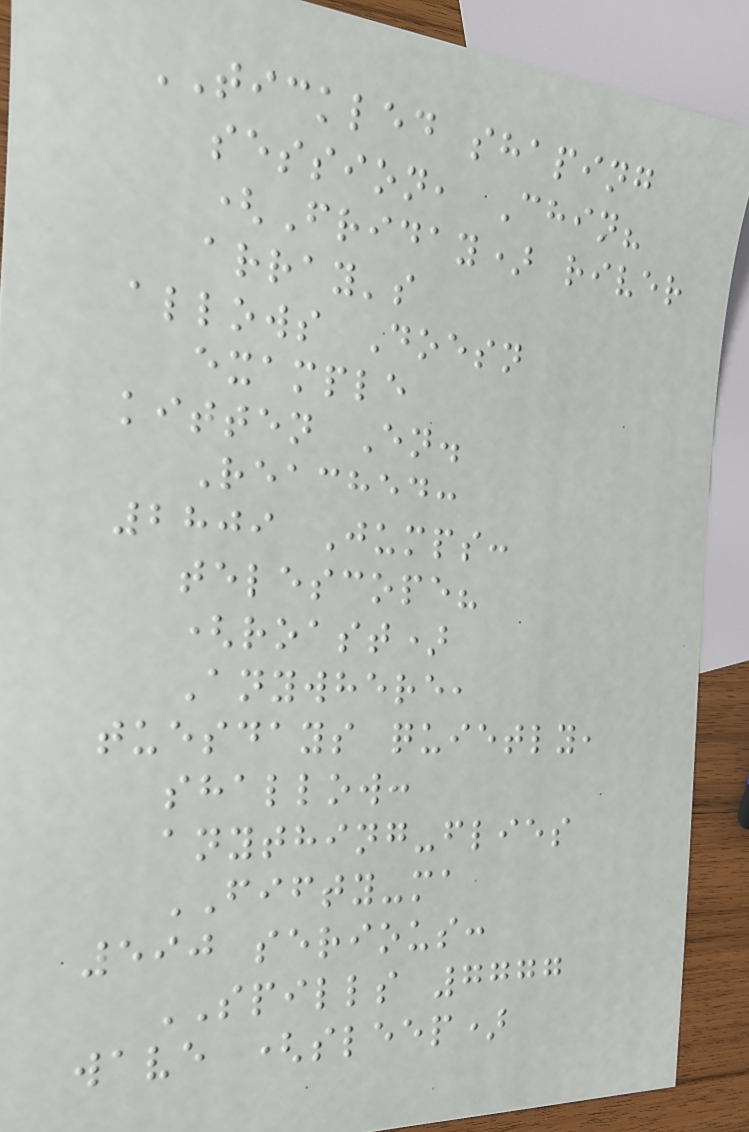TICKLED shaping
session, Chin?
(Friday) river
array's
allows Doesn
example
kitten En.
Reached:
2809 Jumps:
telescope?
(roast)
Anywhere,
tuesdays quietly,
shallow:
anything-flies
FIFTY-ma
590 serious:
SPILLS 7777
wave (sleep)
